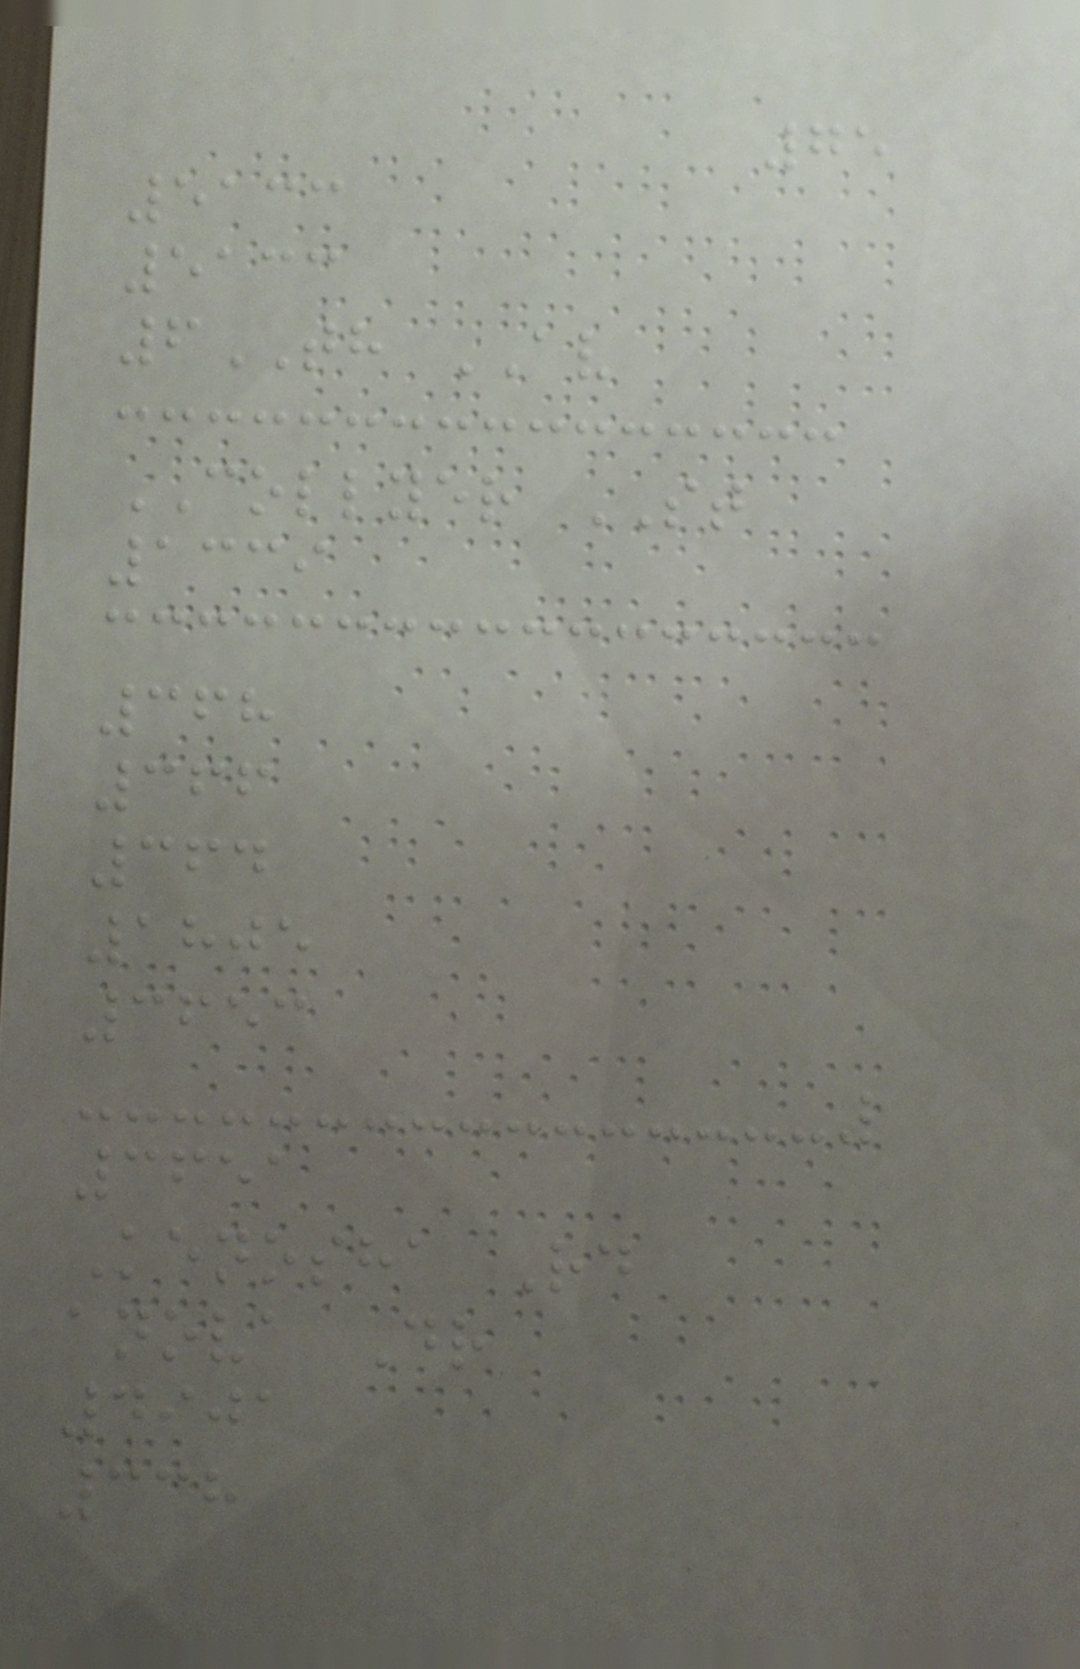75
5133
5133
6TH AV
COLLYER ST
1339
368
366
364
1805
3653
3651
Kenosha Rd
anova Dr
4901
338
